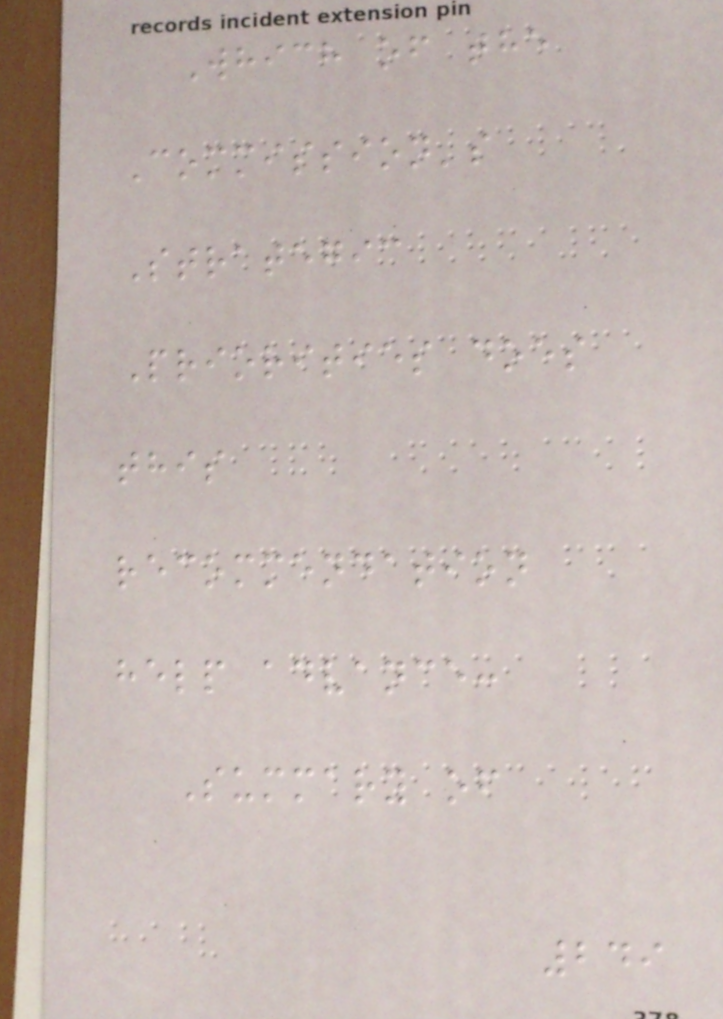Which of the
Commission's
Strategic
Priorities does
this
recommendation
help advance:
Summary of
249
